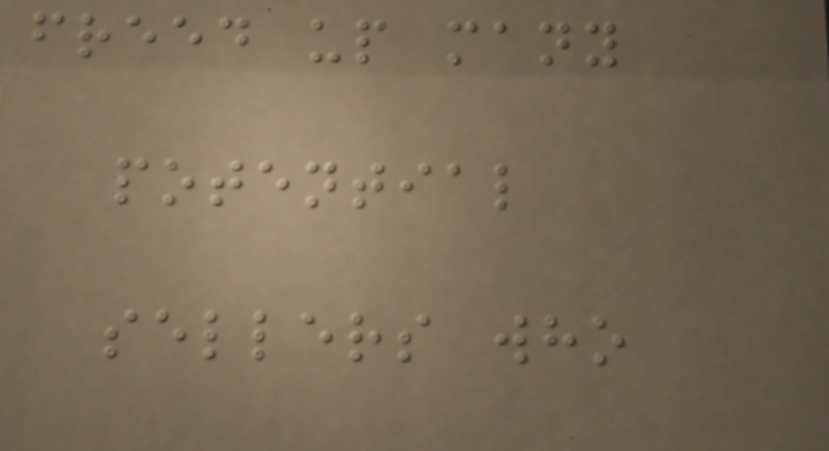freed up many
potential
sellers who
